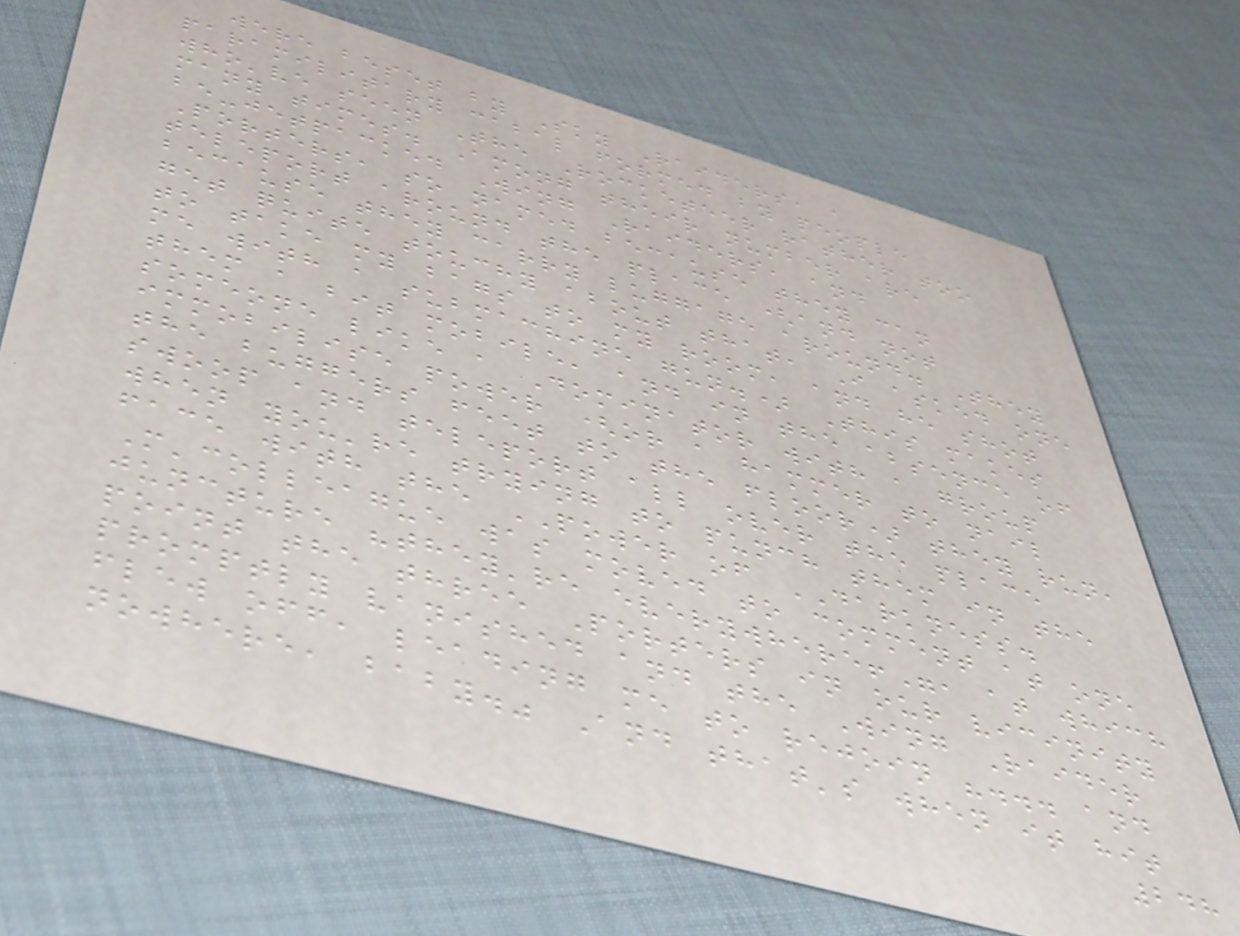were beset by Sky Raiders, a
paramilitary cabal formed by people
who've seen The Rocketeer rather too
many times. Among their number are
be-jetpacked Wing Raiders, and
Porters, so named because they can
teleport around the place (and not
because they carry luggage around. They
get quite touchy about that, I asked one
to take my bags to my room, and he shot
me with a submachine gun.) This makes
them a bit mobile, and in the absence of
someone like a Dominator with a group
immobilise power (or a hammer to nail
the buggers feet to the floor) they run,
swoop and teleport all over the place
when you're trying to punch them in the
face with the POWER of DARKNESS.
M'colleague was moved to comment at one
juncture "they're everywhere!", at which
point the three Porters in our vicinity
promptly vanished and the Wing Raider
flew off, leading me to rejoin "... and
nowhere, baby." And that's when it hit
248
